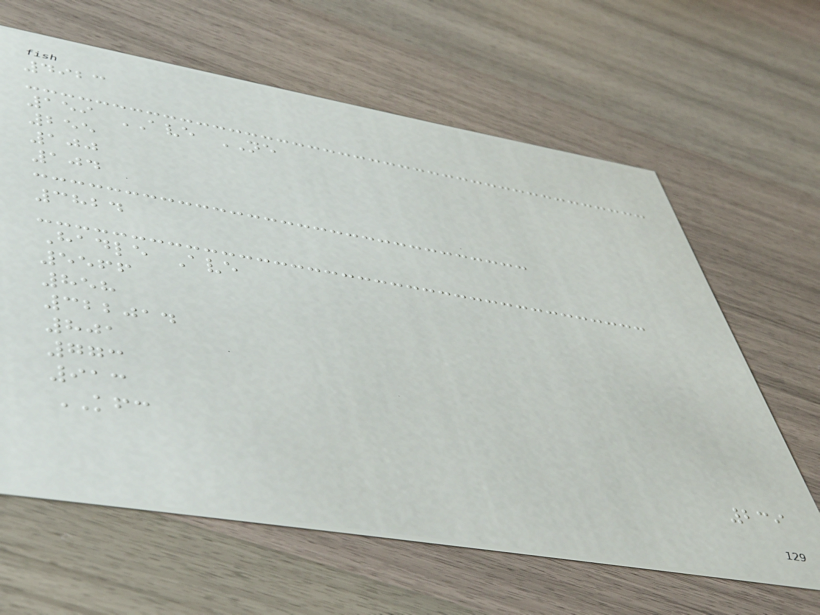4923
159 AVE NE
255
100
104
3824
Hadle Ave
5566
858
322014
801
773
913
KFC
239
